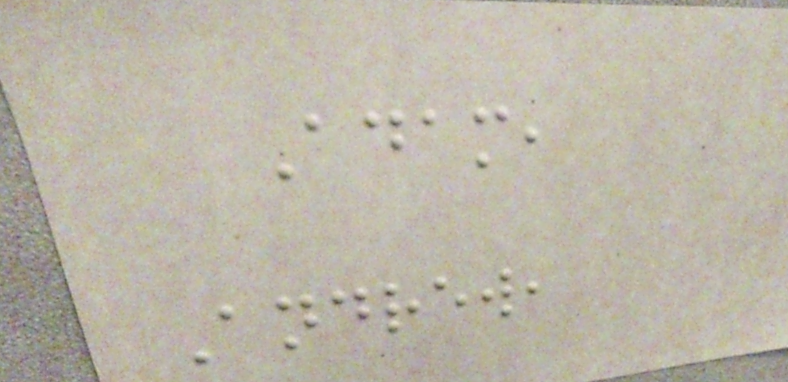Adam,
Andrew,
